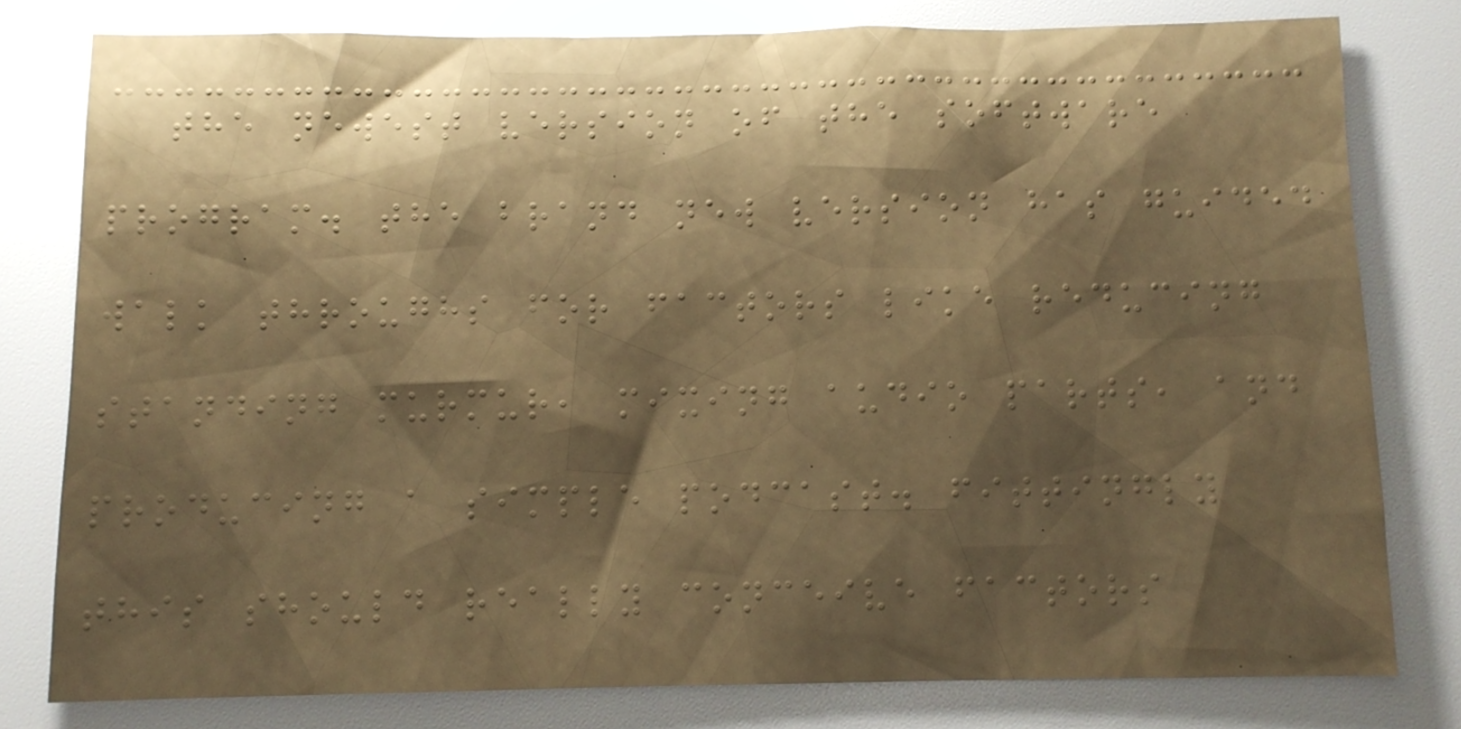the newest version of the software
program. the brand new version has guided
walk throughs for factors like reducing
standing murmur, mixing audio parts, and
producing a simple podcast. fittingly
this should really conceive factors
